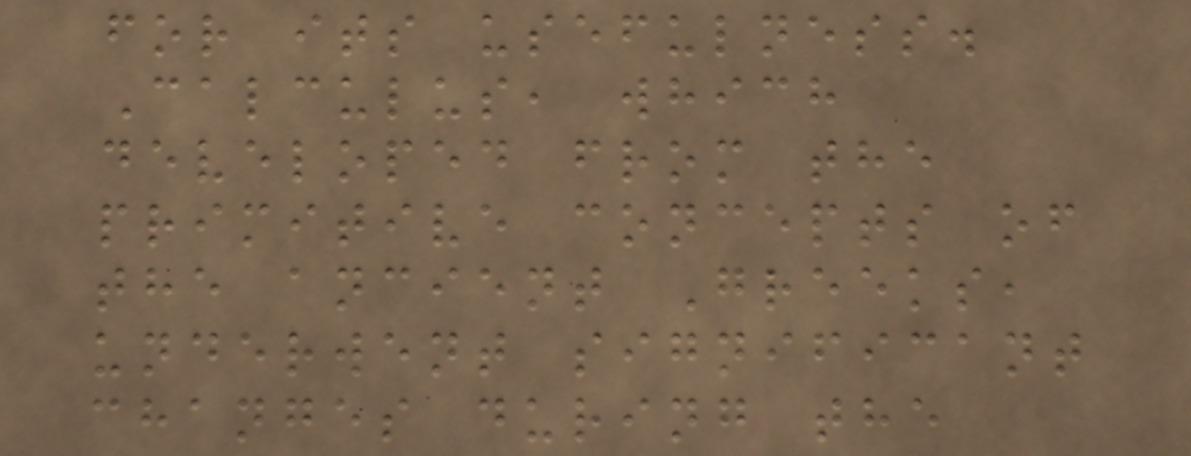for its usefulness.
Calculus, which
developed from the
primitive concepts of
the ancient Greeks,
underwent significant
changes during the
